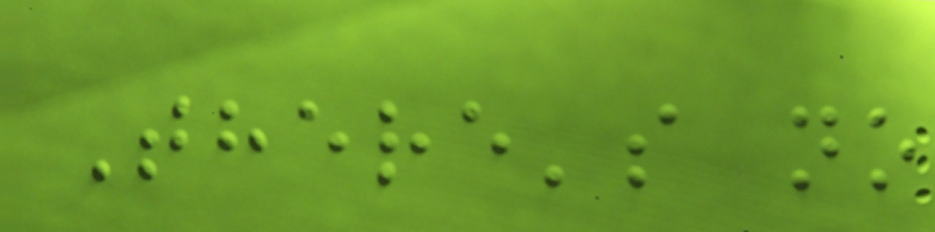There's no
